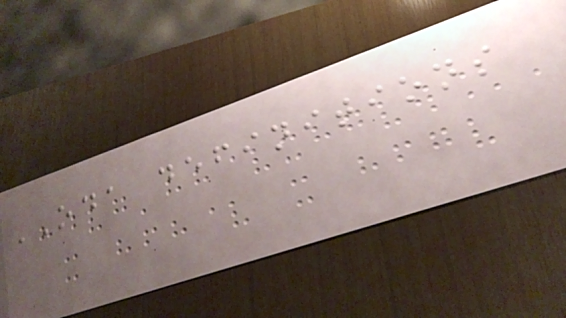ODA definitions
